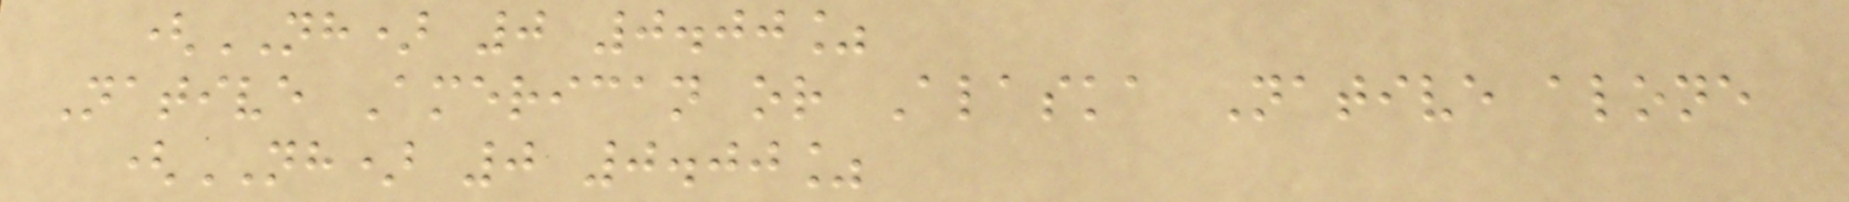(NH) 0 0.00%
Native American or Alaska Native alone
(NH) 0 0.00%
